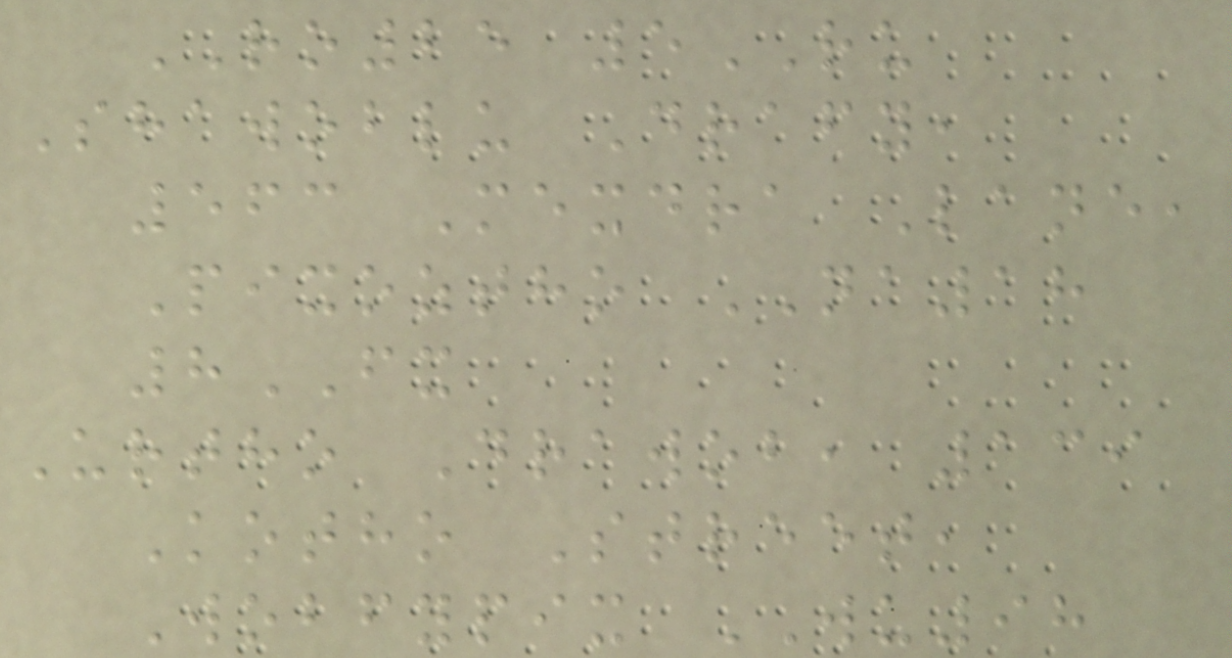RO25 5RU
Shawoblu Drafy,
563 Mexdra Lane,
Pixoztho NA18
8FX
Urtho Drawob, 139
Kotho Street,
Wobfypix WU98
